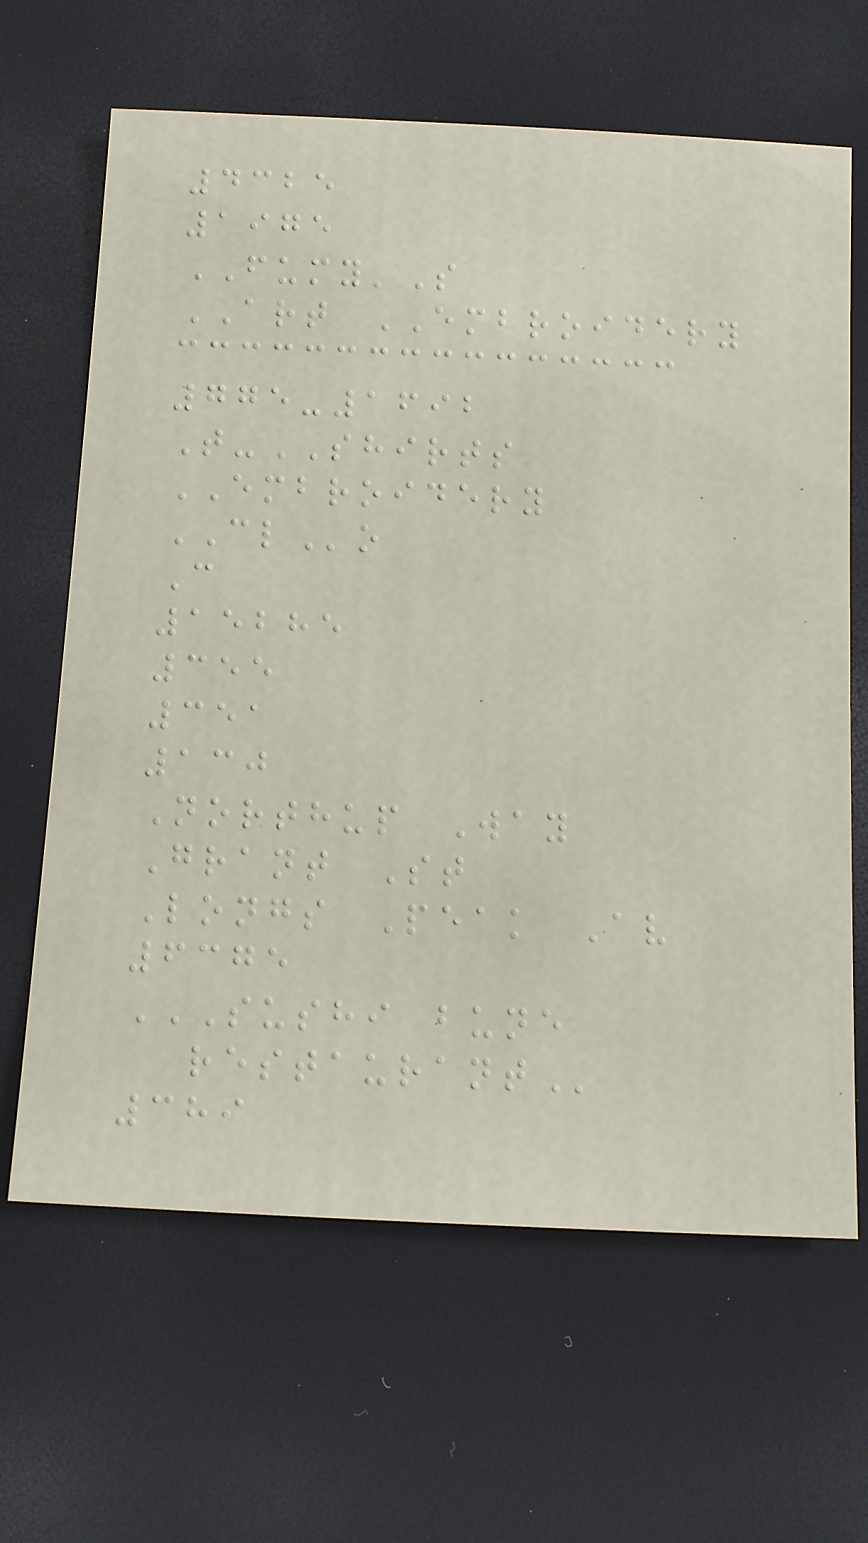4325
1975
FUMY'S
ART EMBROIDERY
775-1692
T-SHIRTS
EMBROIDERY
CLo
C
15285
355
351
130
Northup Way
Grant St
Longs Peak Av
6375
SUSHI BUNE
RESTAURANT
389
